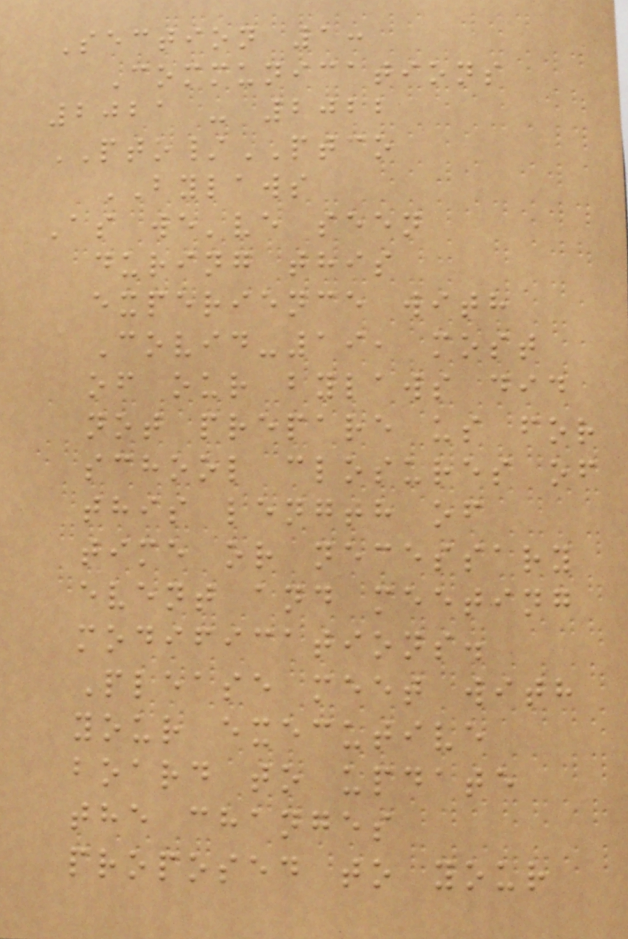Section 1:
Communications
2021 - 2022
PTO/PTCO
BYLAWS
As we've seen
during this
experience with
Covid-19, most
of our bylaws did
not prepare us for
school closures of
this length of
time or necessary
event and meeting
modifications.
Please meet with
your executive
board to update
the changes
proposed to your
